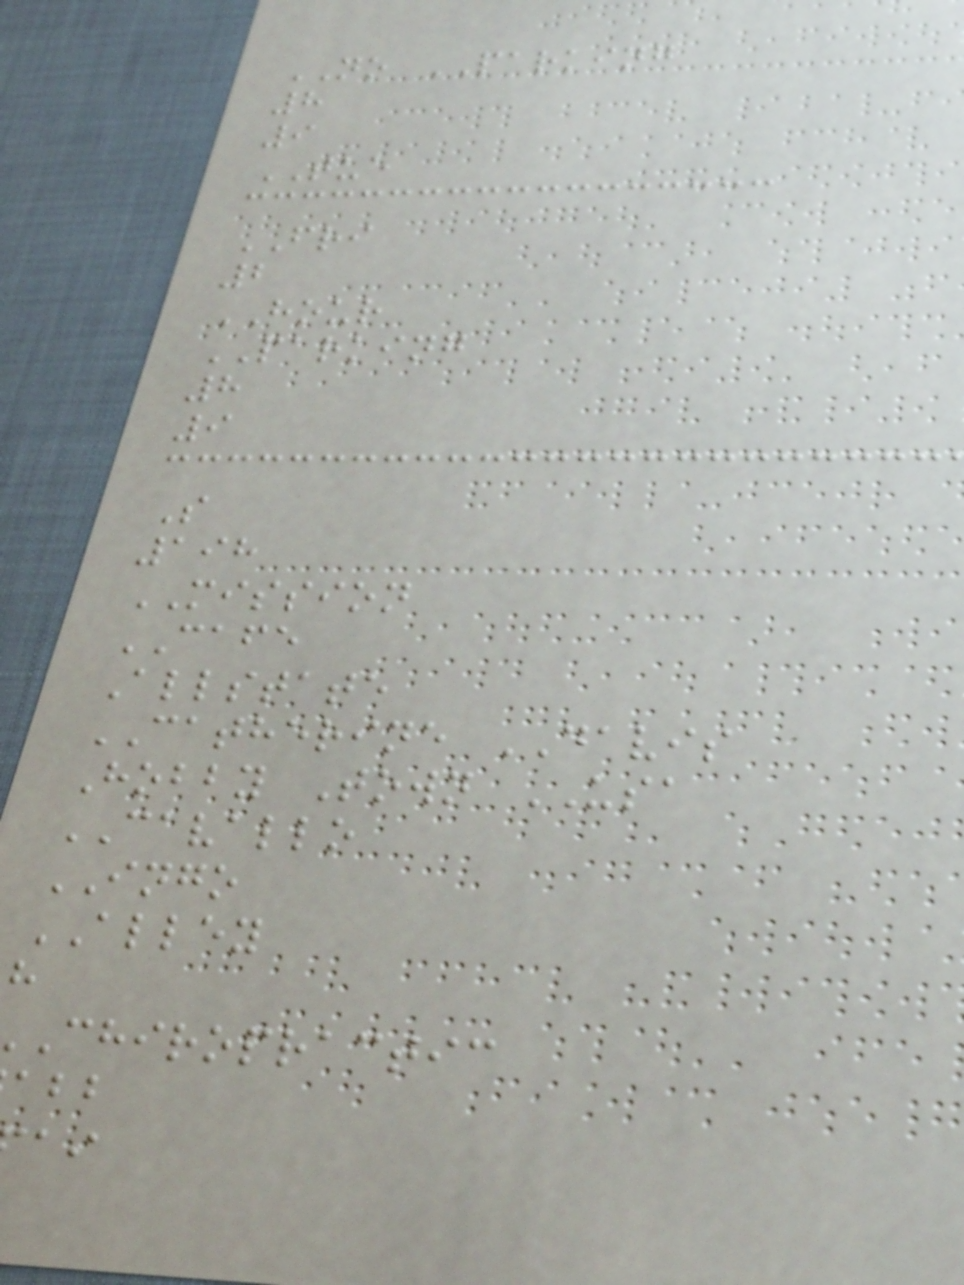NO PARKING
8
9
TUE
FRI
2
HOUR
PARKING
8
9
S
198
MISSION
CAFE
Allstate
CATHERINE DAVIS
Hobby Town USA
CAVALLO
INGO
ALLEY
h
chiropractic
